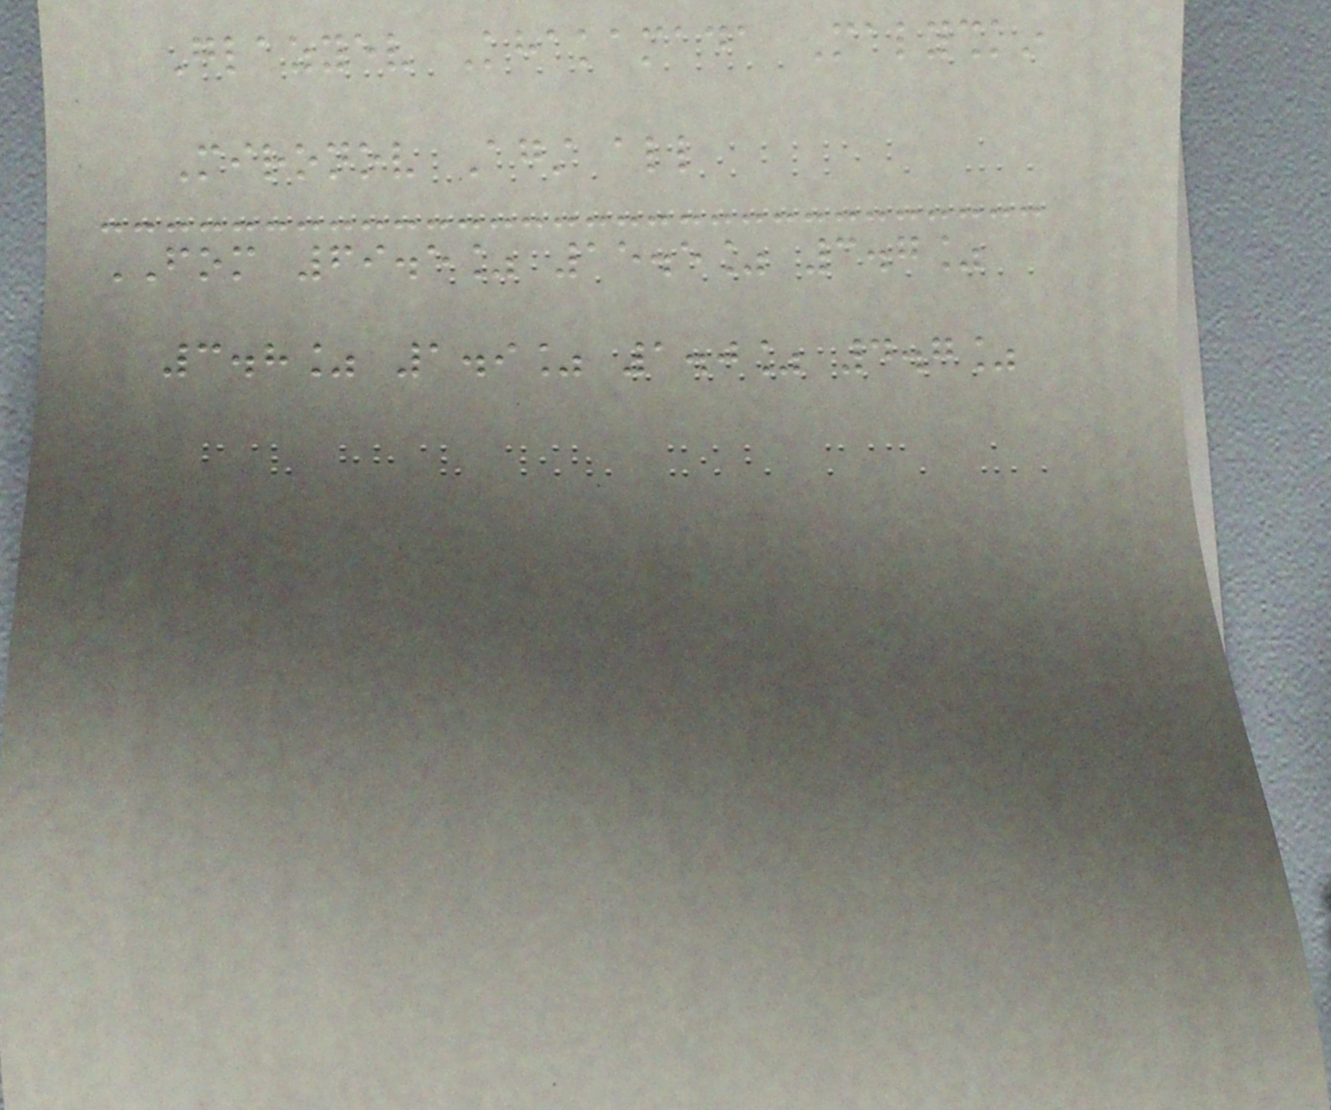Glazyev Khakamada Malyshkin
Mironov Against all
FOM 69.5% 15.5% 3.7%
3.8% 1.9% 1.0% 4.7%
